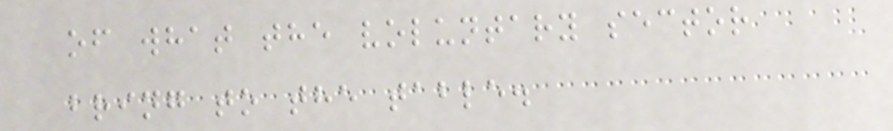of what the voluntary sector
bring to the table.
